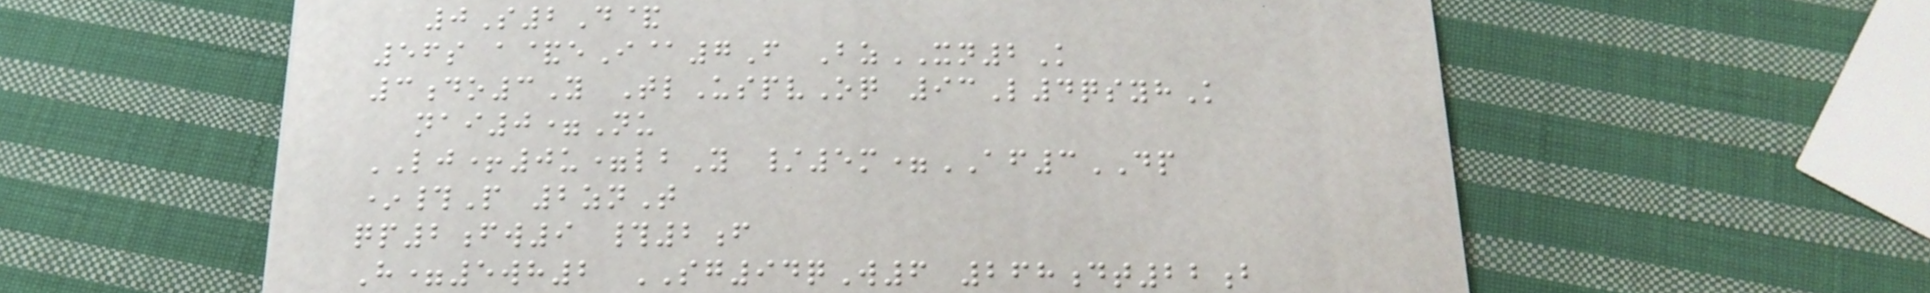0S2D&
56s a&eI@7F BzXN2K
3do3Y TlUspvOq 93L4qsyhK
nai0=Nu
LJ+0u=lbY /5m=AF3DP
*#P 2znT
qp2fw9 #2f
H=5wh2 SG94qW6 268dt22b
